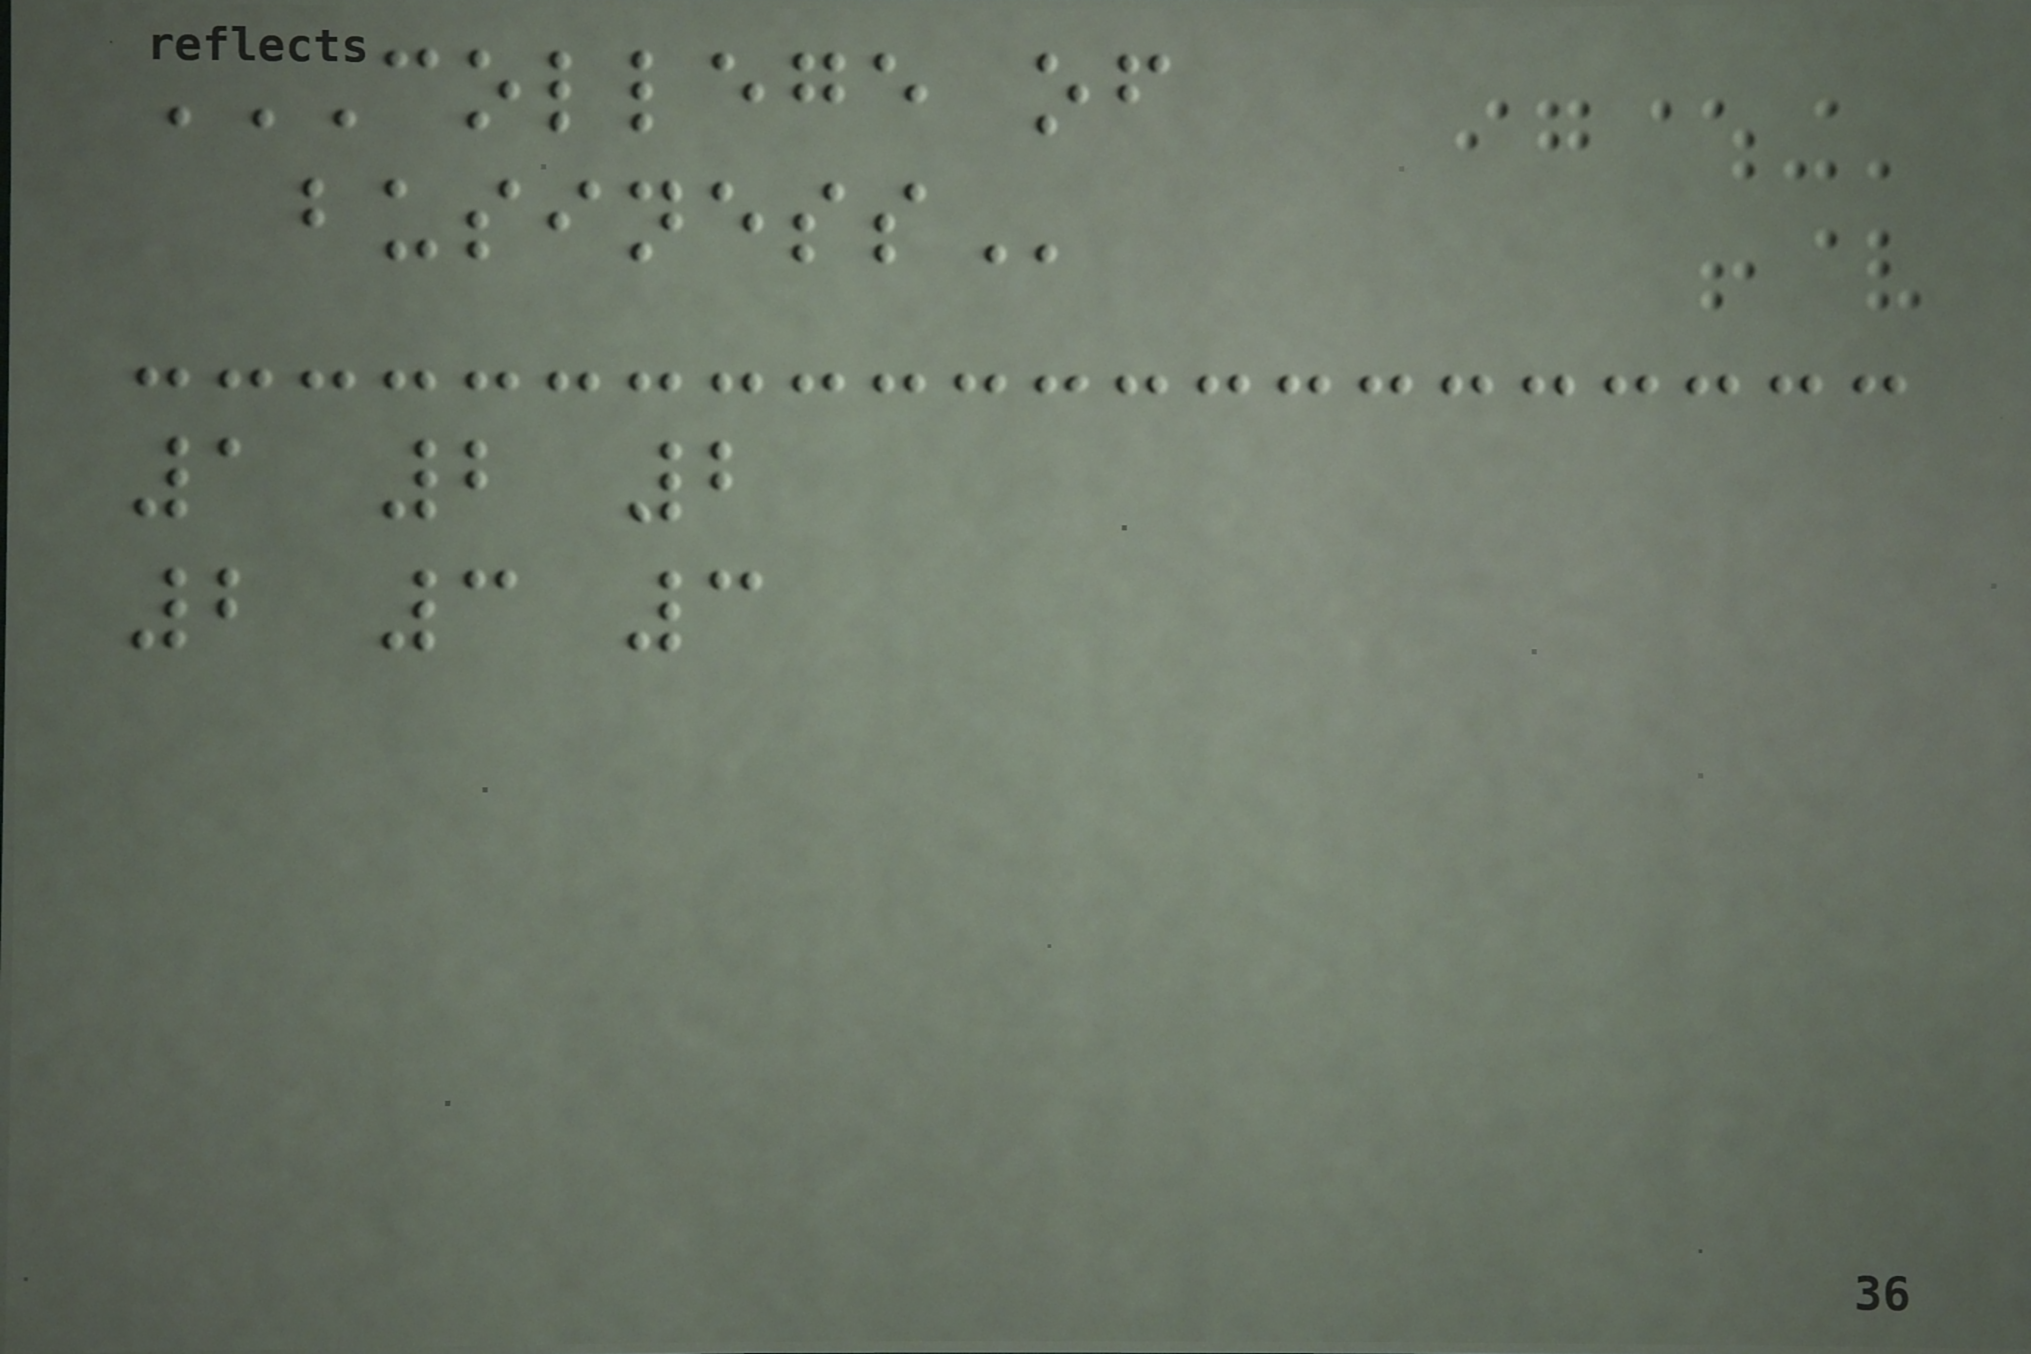COLLEGE OF
BUSINESS
1 2 2
2 3 3
